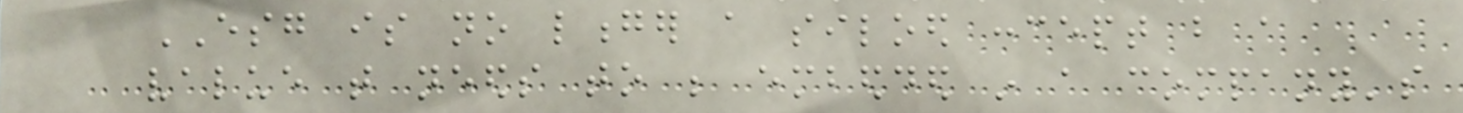ESG is no longer a siloed concept but a
value that needs to be embedded in a company's
